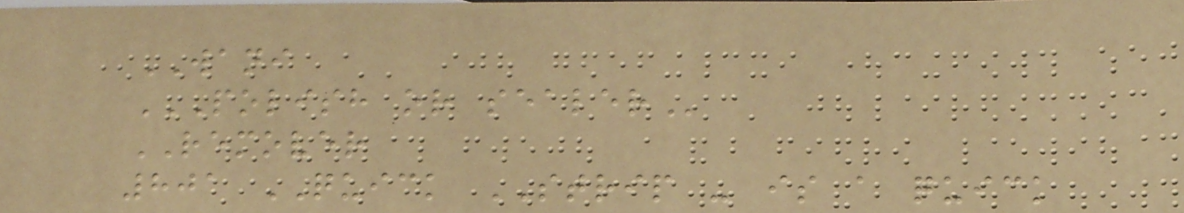WANI
POLISH OR SEALER
REMOVER
801 QUICK STRIP - is a quick
